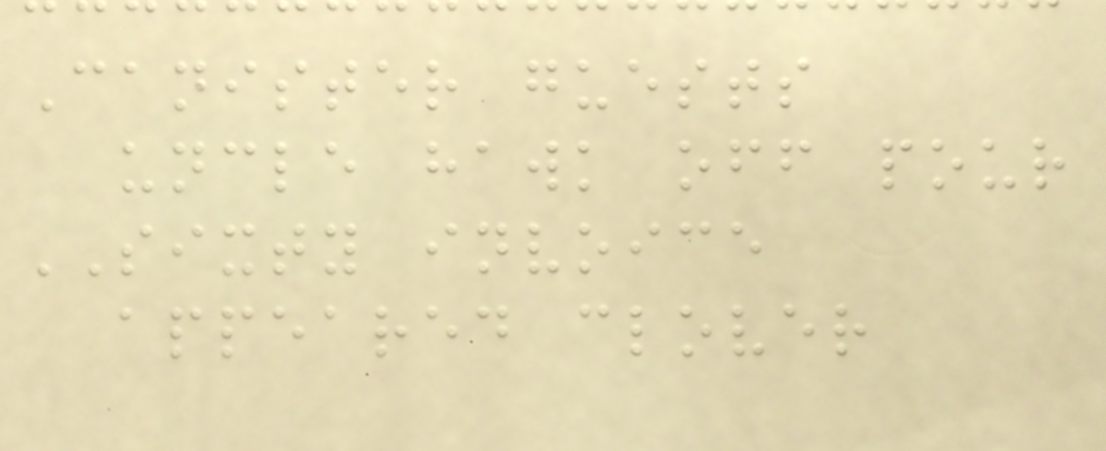Canister guests
uncle hawk off pour
SIXTY invoice
appeared clover
